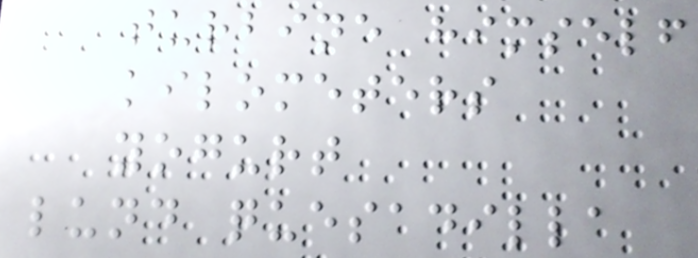turbine himself
kilometers
yogurt
lund quesadilla
